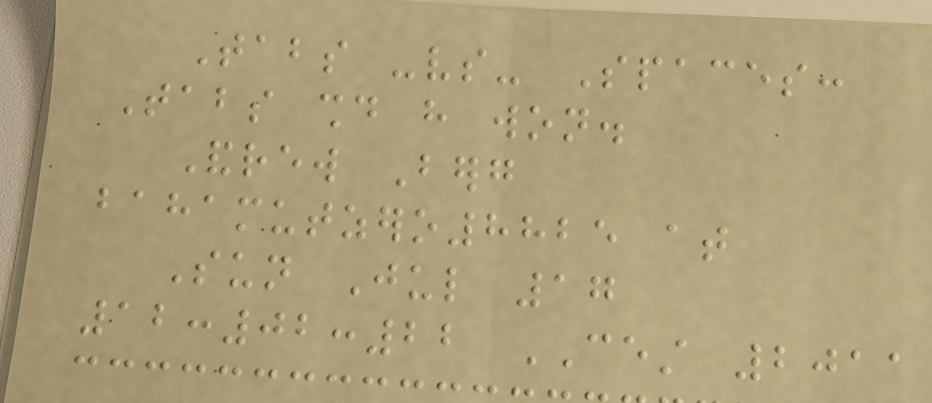Tabs -vs- Spaces:
Tabs should have won.
Andrew Berg
bahamutzero8825 at
Sun Jul 17
12:02:22 CEST 2011
